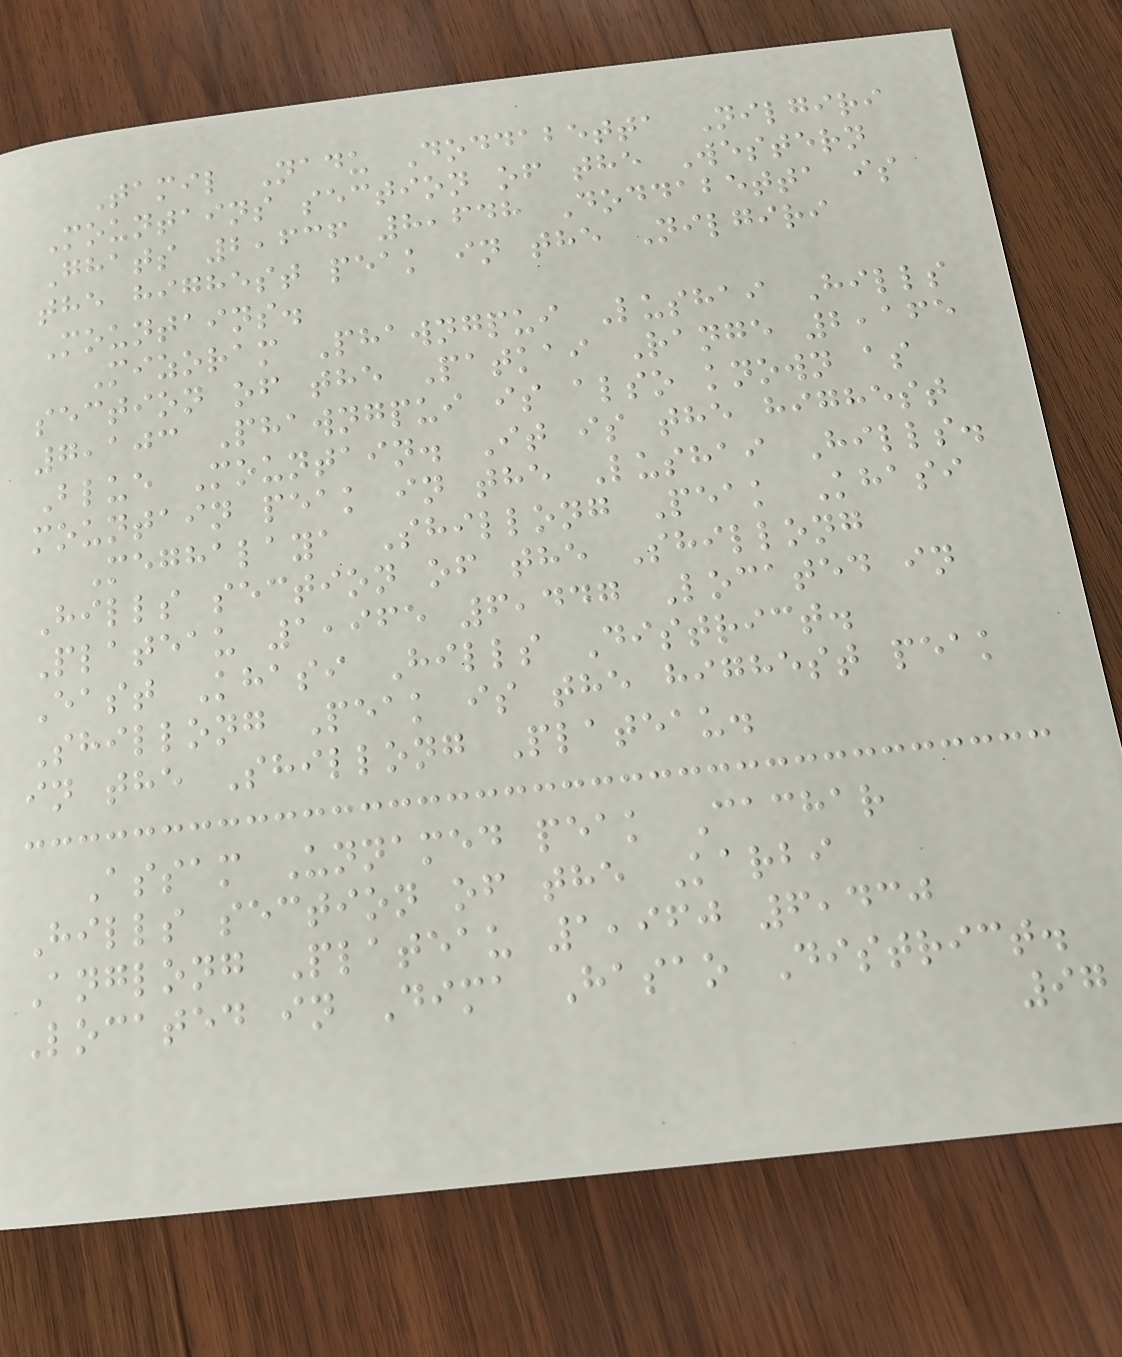Tamil Nadu Doddabetta Nilgiri
Mountains section of the Western
Ghats 2,636 8,648 Doddabetta is
the highest peak in the Nilgiri
Mountains.
Mizoram Phawngpui Lushai Hills
section of the Patkai Range 2,165
7,103 Phawngpui is also known as
Blue Mountain. It is the highest
mountain peak in the Lushai Hills.
Meghalaya Shillong Peak Khasi
Hills section of the Shillong
Plateau 1,965 6,447 Located in
East Khasi Hills District.
Shillong Peak is the highest peak
in the Shillong Plateau.
Assam Unnamed peak Cachar
Hills section of the Karbi
Anglong Plateau 1,960 6,430
Located in Dima Hasao District.
97
